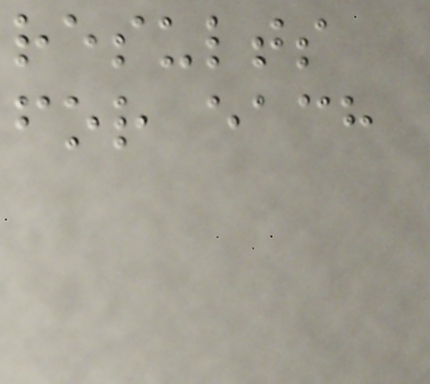results
for each
